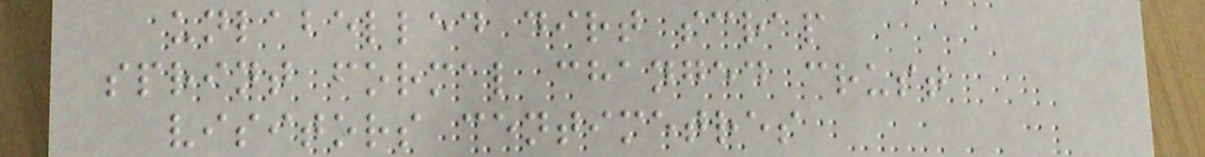unlabelled dirt scrap
sprint formal changed crust
visitors centimetres
